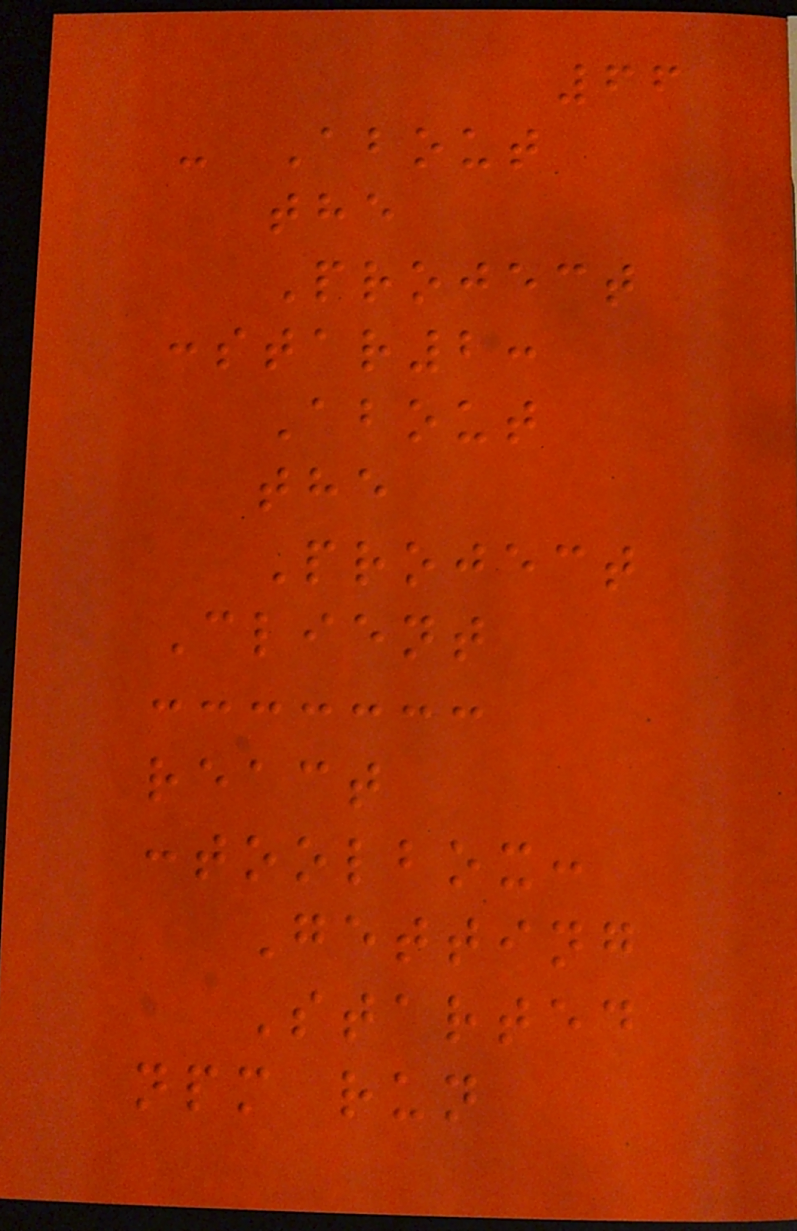66
- About
the
Project
:star2:
About
the
Project
Client
react
:toolbox:
Getting
Started
npm run
